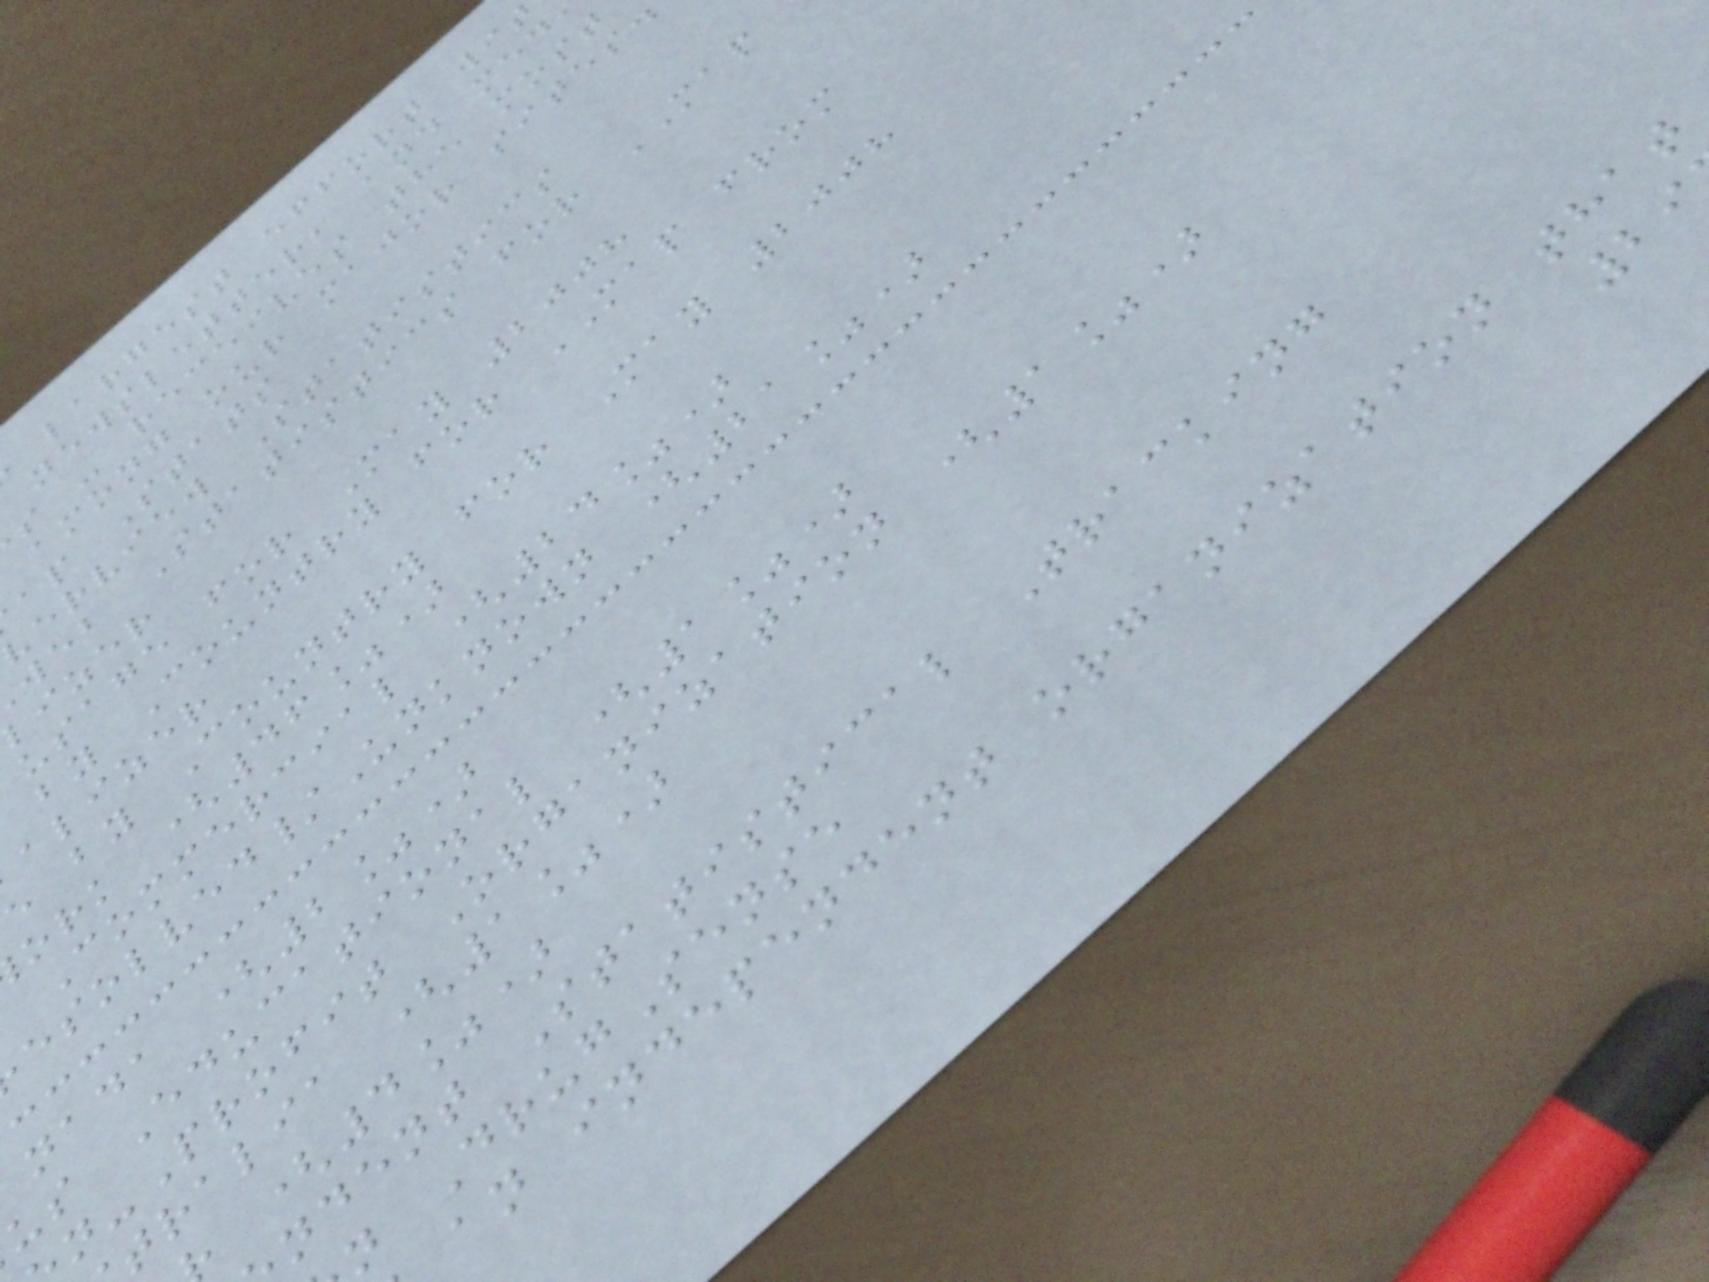largest effort wit
newsletter, and med
s - receives the most
among our major sites.
ap Stats
erview Statistics
web Statistics for MAP
lizer
usage for May 2008
by Country for MAP from
alizer
e by Country for May 2008
ork (46%)
Commercial (24%)
esolved/Unknown (21%)
nada (2%)
us Educational (1%)
n-Profit Organization (1%)
tralia (1%)
(4%)
ndent Statistical Tracking
n DrugSense
an independent organization that
